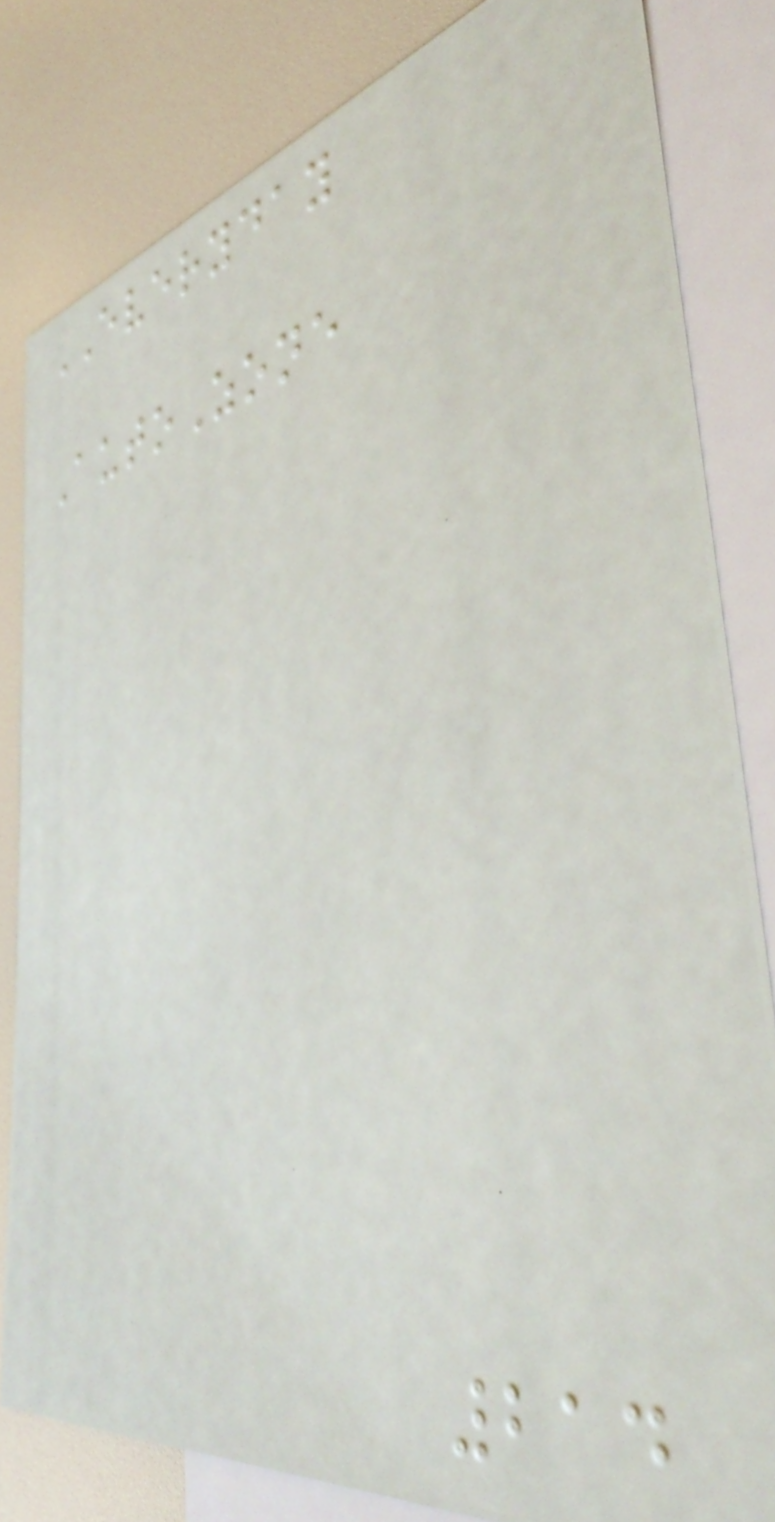EVERYDAY
AutoZone
214
